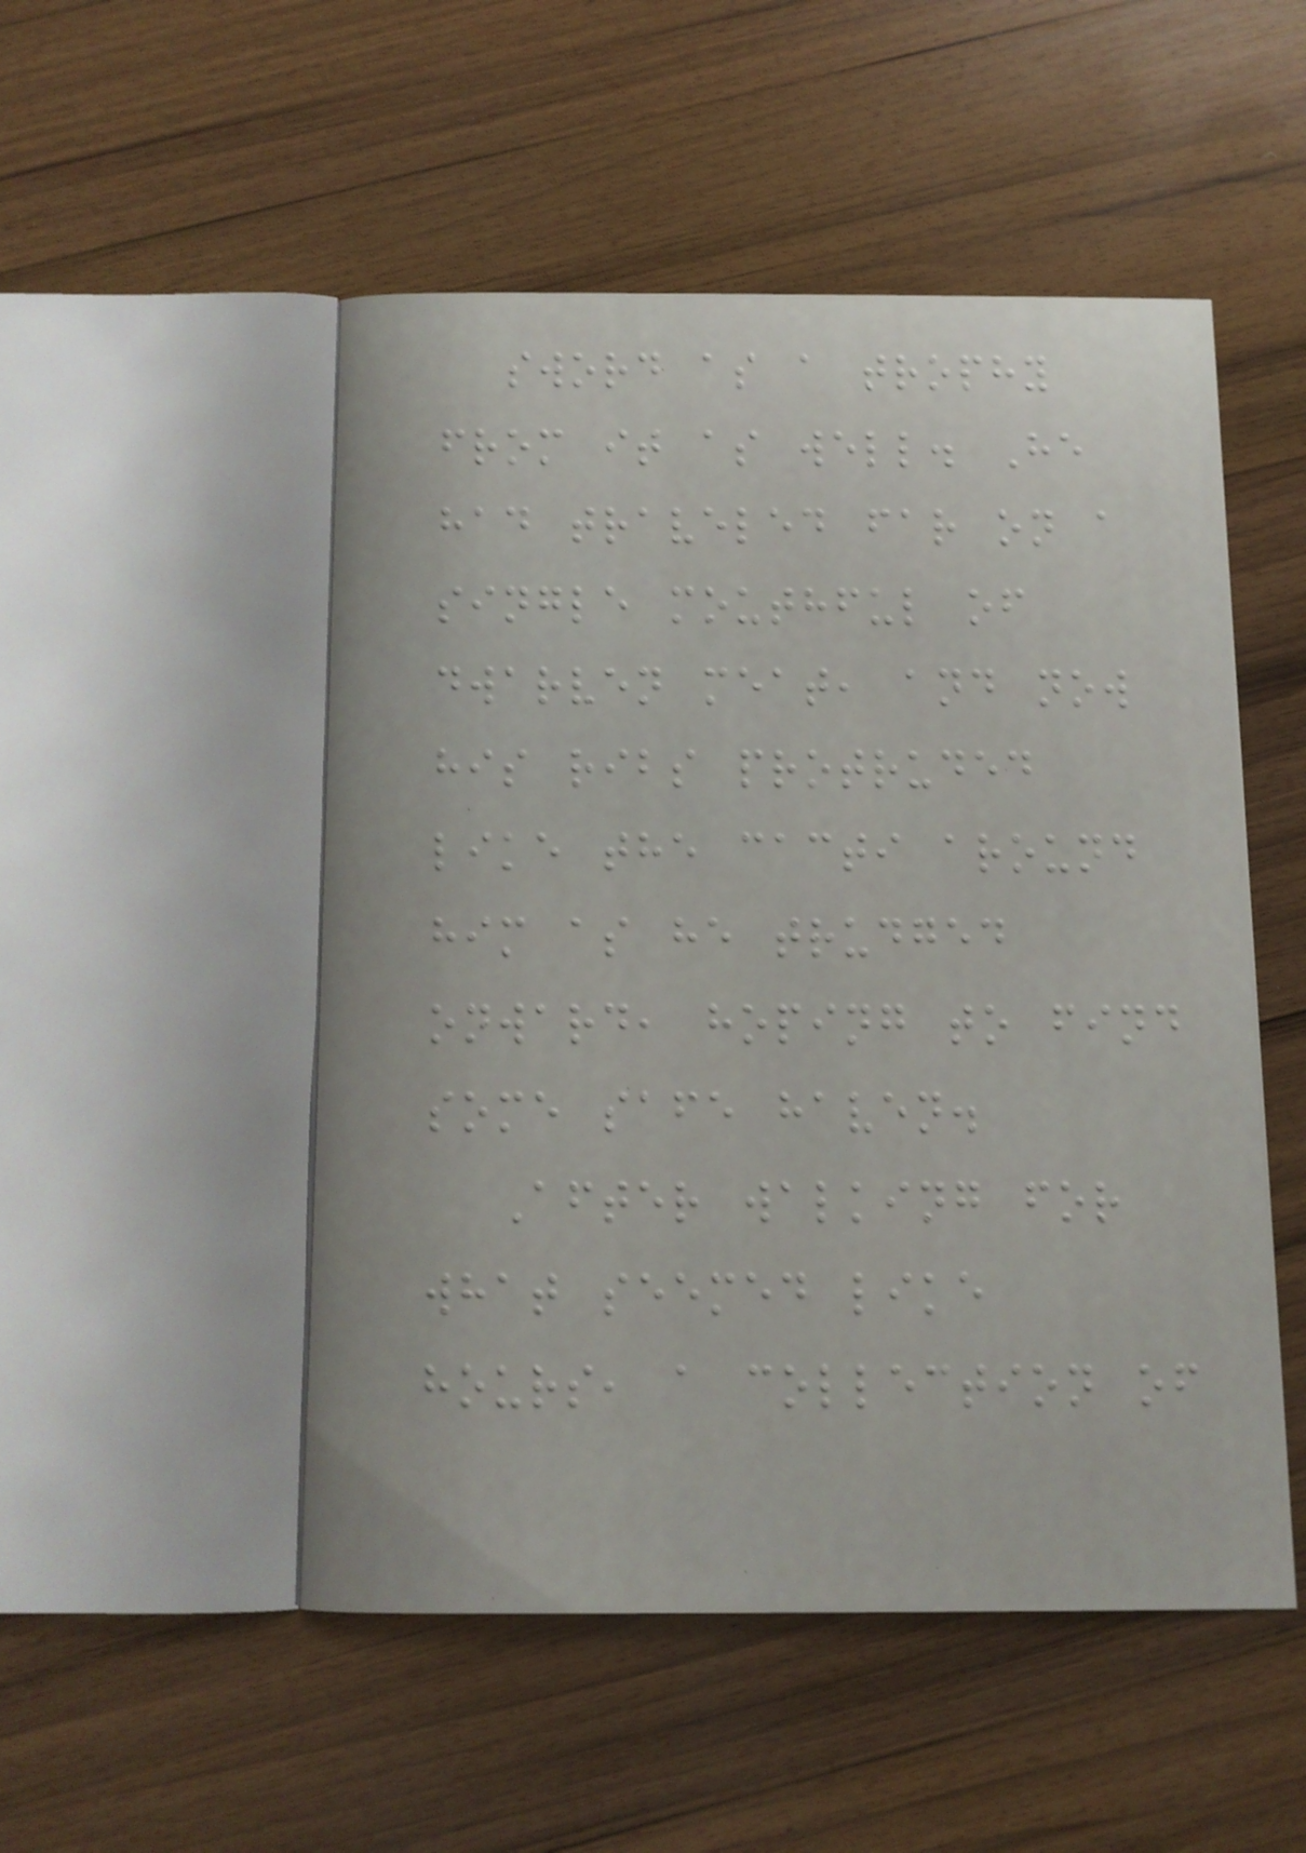sword as a trophy
from it as well. He
had traveled far on a
single mouthful of
dwarven meat, and now
his ribs protruded
like the cacti around
him as he trudged
onward, hoping to find
some safe haven.
After walking for
what seemed like
hours, a collection of
